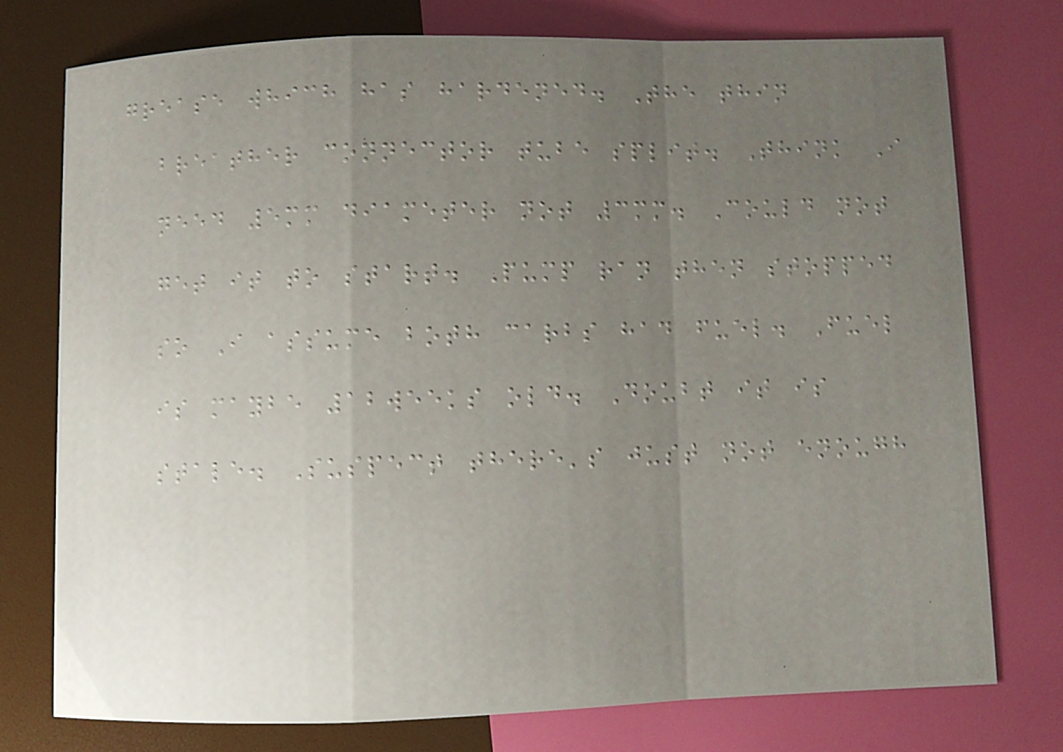grease which has hardened. The thin
breather connector tube split. Think I
need 5mm diameter not 3mm. Could not
get it to start. Pump ran then stopped
so I assume both carbs had fuel. Fuel
is maybe 12weeks old. Doubt it is
stale. Suspect there's just not enough
